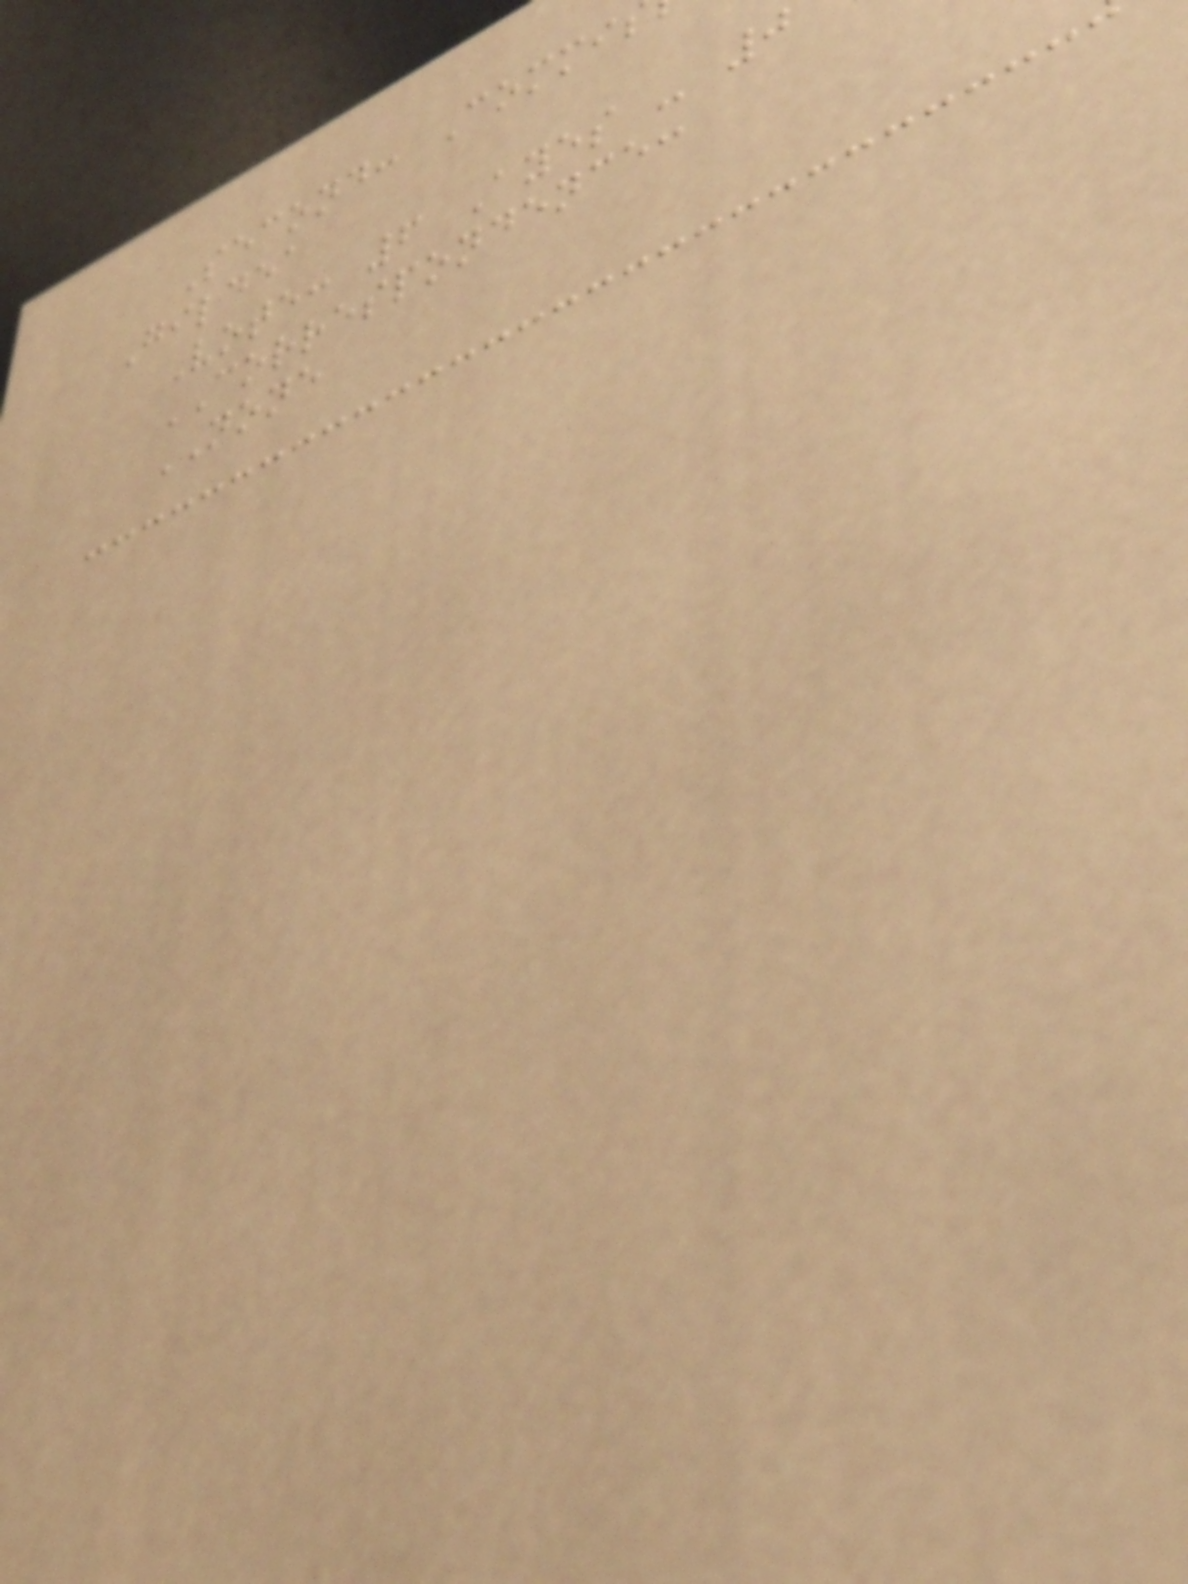Second: Commi
Gildea
Vote: 6 Ayes - 0
CORRESPONDENCE:
NONE
